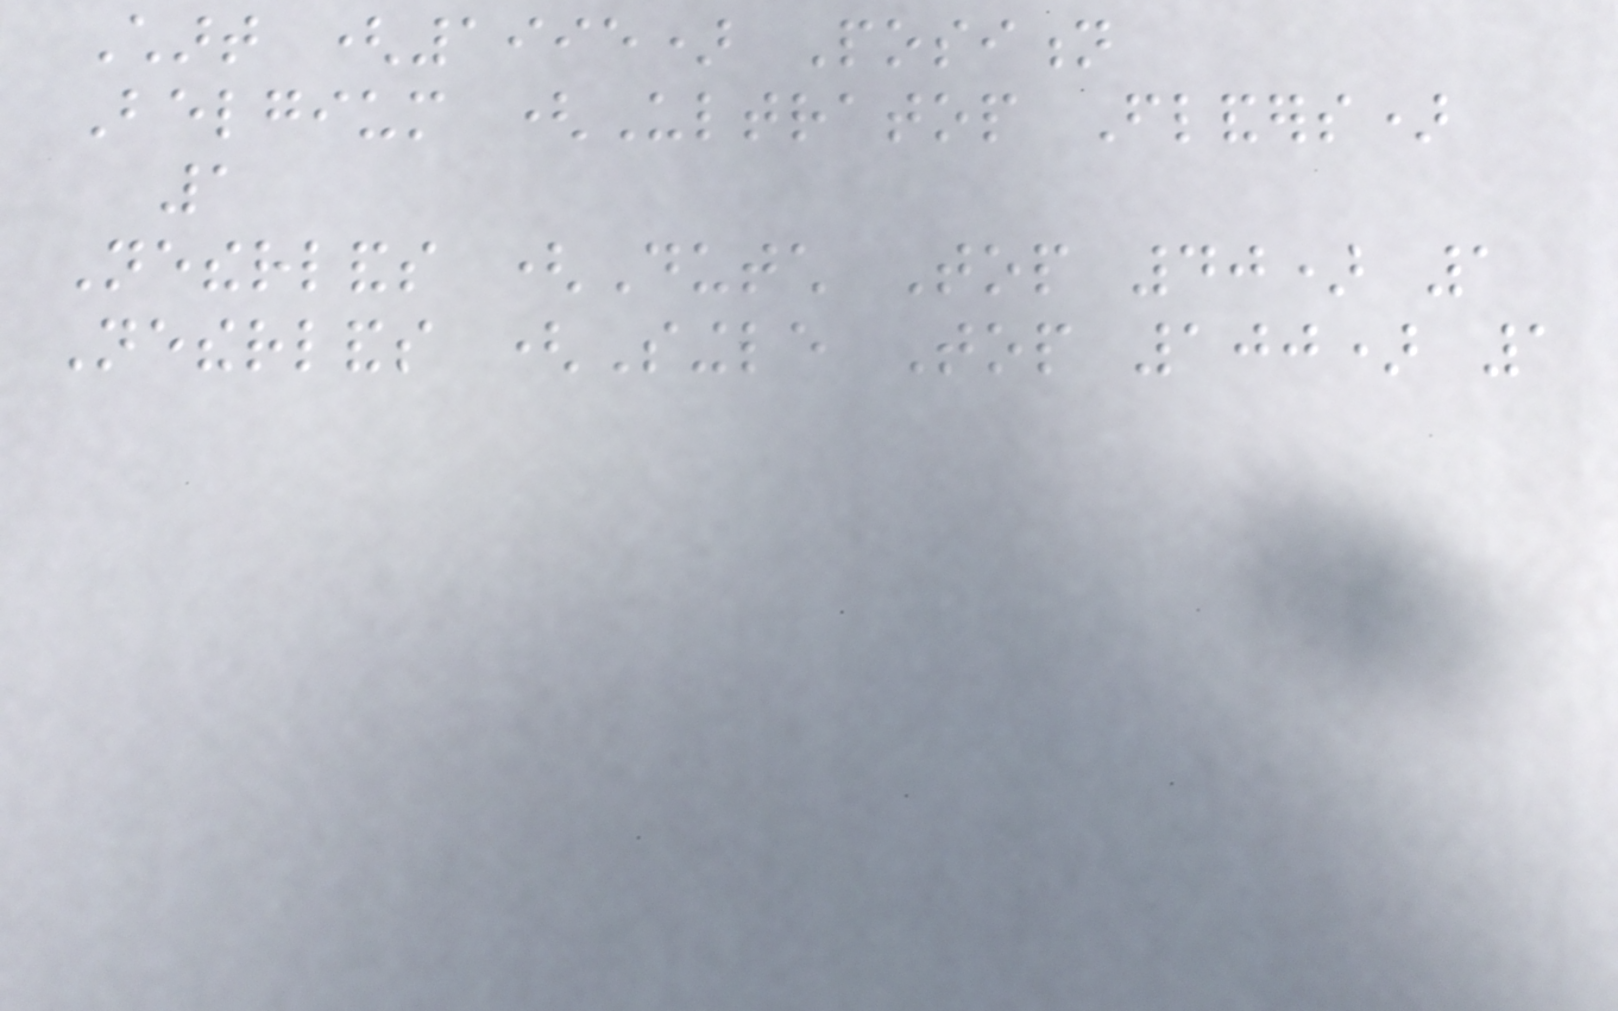Chart (1995) Position
Belgium (Ultratop Flanders)
1
Netherlands (Dutch Top 40) 1
Netherlands (Single Top 100) 1
